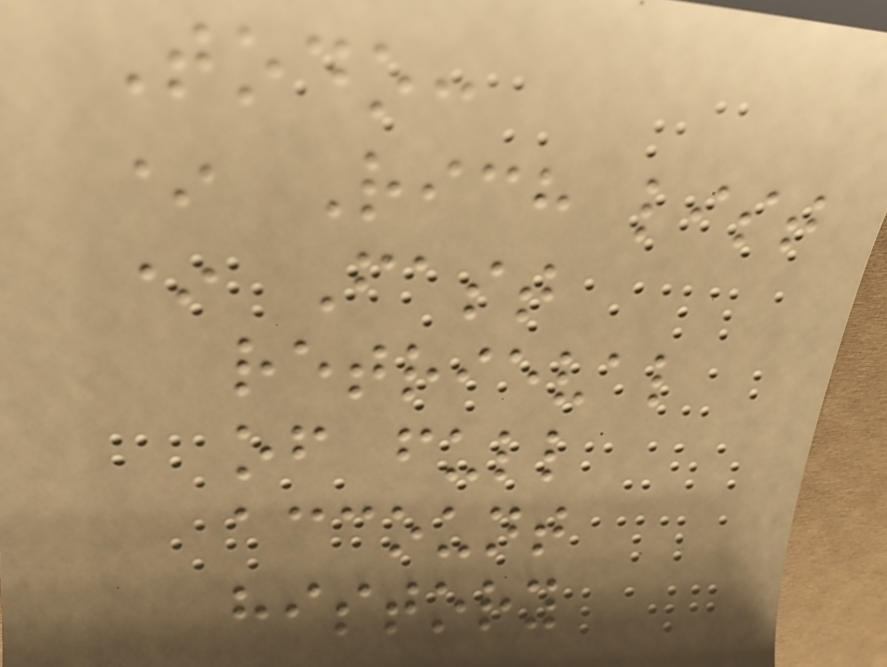Todo:
* Rich list
* Fast
retrieval
of full
account
history
